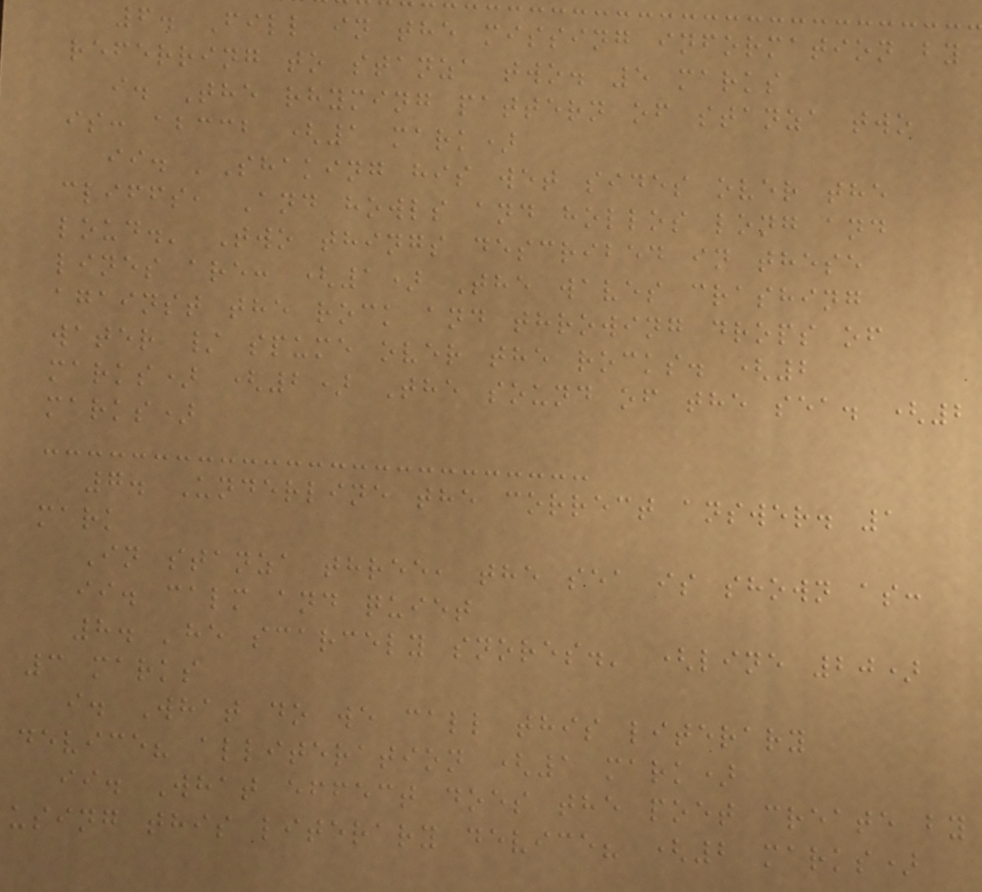6. Fill in the missing information by
referring to stanza two. 5 marks
i. The rhyming pattern of stanza two
is: abccb (1 mark)
ii. 'Shaking his wet sides over the
cliffs, And howls and hollos long and
loud.' Two things described in these
lines are: (1) The waves crashing
against the rock and throwing drops of
water / spume over the rocks. (2
marks) (2) The sound of the sea. (2
marks)
7. Underline the correct answer. 1
mark
In stanza three, the sea is shown as:
ii. calm and quiet
8. 'he scarcely snores.' (line 20)
3 marks
i. What do we call this literary
device? alliteration (1 mark)
ii. What effect does the poet create by
using this literary device? (2 marks)
